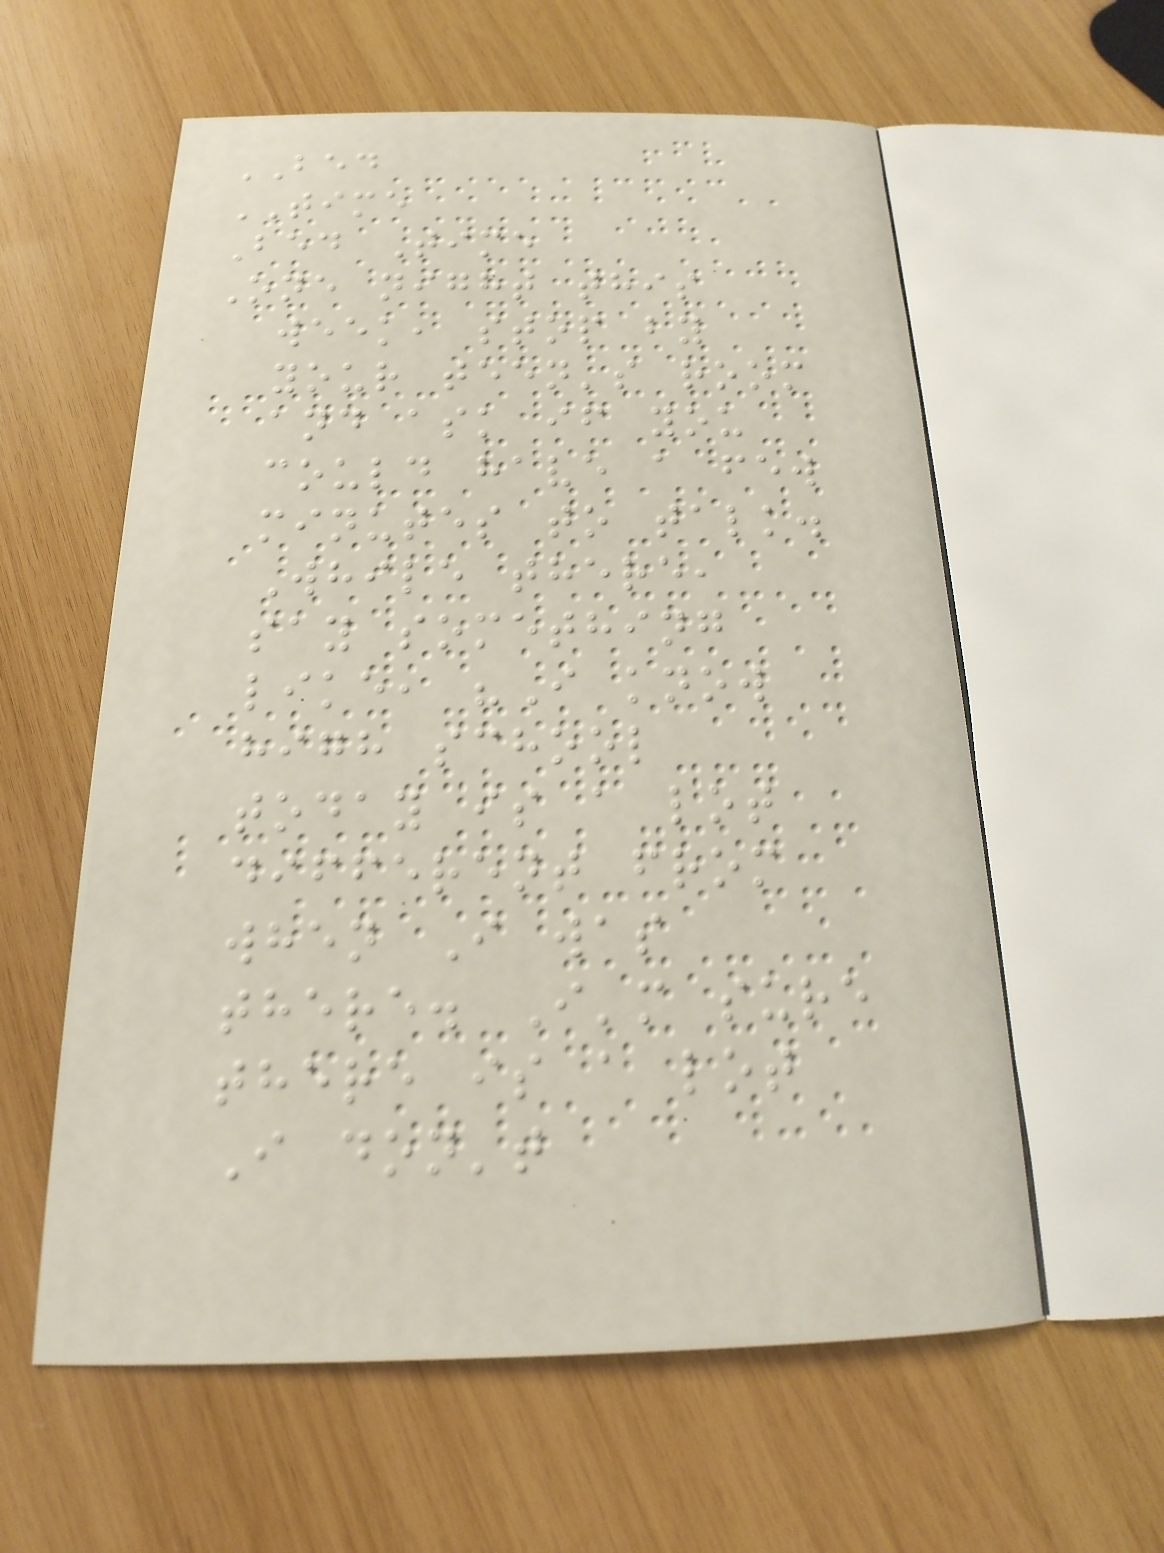BED
TIME
Bed Time
One night this
week, stop by
your teen's room
and ask if you
could have a few
minutes to talk.
While there,
say something
like, "I know
high school
today is a lot
different from
when I was
there. I'm sure
there is a lot
I don't
